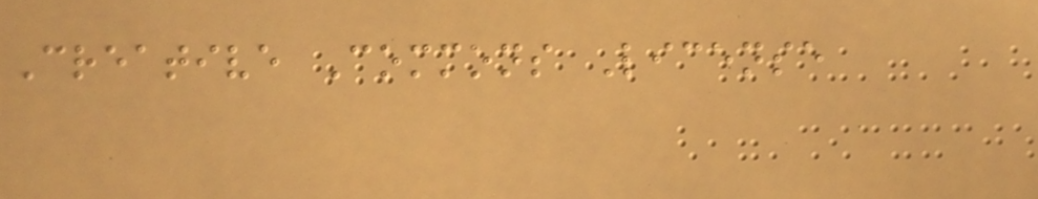Creative Commons License
